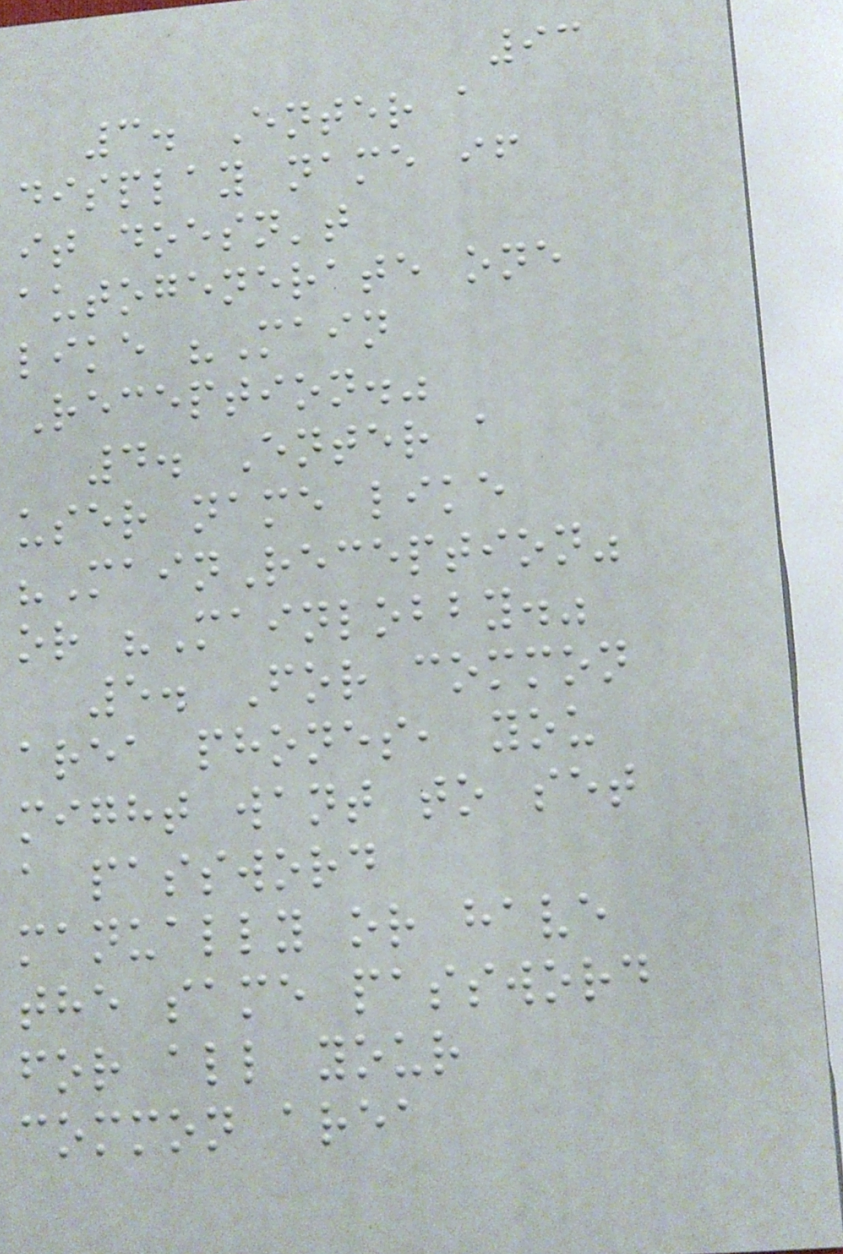93
3. Enter a
display name if
it doesn't
autogenerate one
like "Main
Reception."
4. Enter a
user name like
"MainReception"
or "Mainlobby."
5. For common
area phones, you
might want to set
a password
manually or have
the same password
for all your
common area
